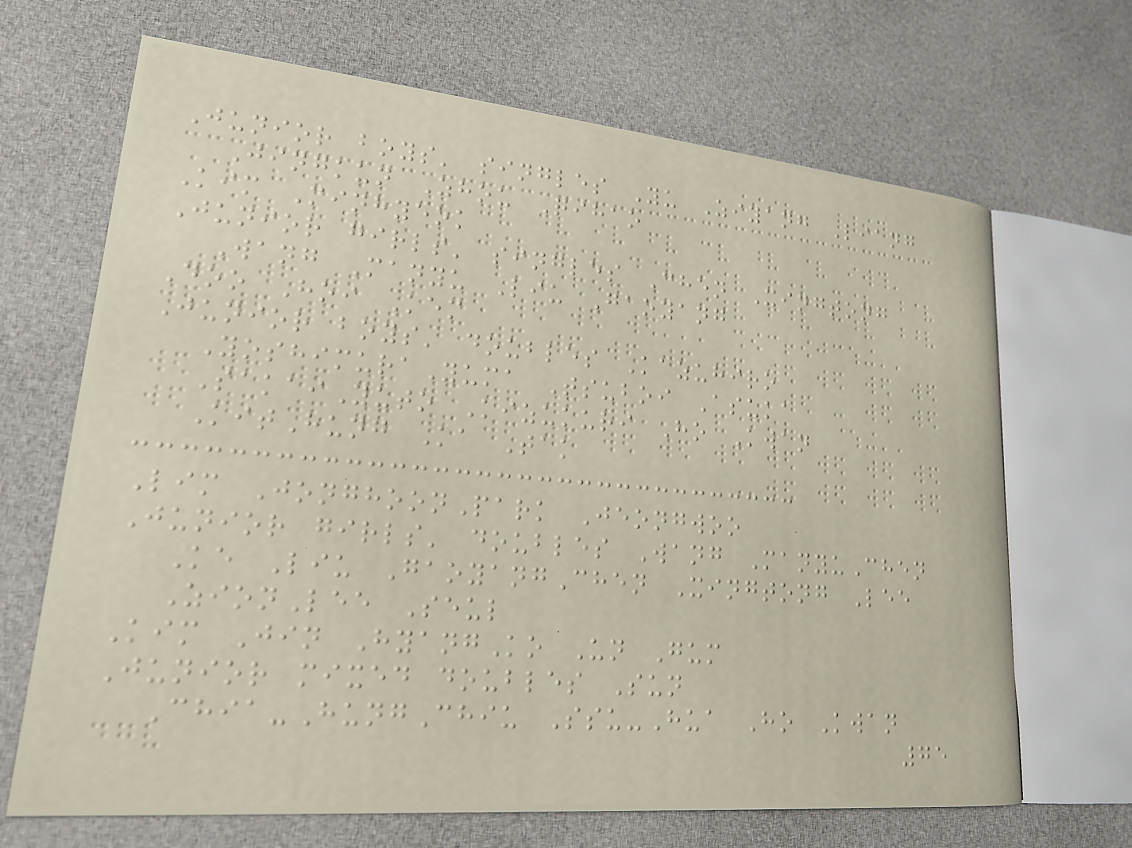Junior boys' singles Yu Ziyang Liang
Jingkun Zhou Qihao
Kim Minhyeok
Junior girls' singles Chen Xingtong
Wang Manyu Liu Gaoyang
Doo Hoi Kem
Junior boys' doubles Kazuhiro
YoshimuraYuma Tsuboi Asuka
SakaiYuto Kizukuri Ho Kwan
KitHung Ka Tak
Lim JonghoonPark Jeongwoo
Junior girls' doubles Wang ManyuChen
Ke Liu GaoyangChen Xingtong Lee
ZionLee Seul
Kim Jin HyangKo Un Gum
Junior mixed doubles Sun
Chia-HungChiu Ssu-Hua Ho Kwan
75
